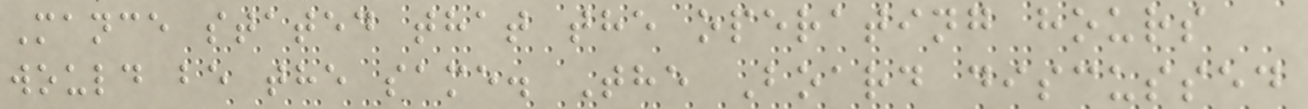Mance stated that the operating hours
would be the same. The Board discussed
